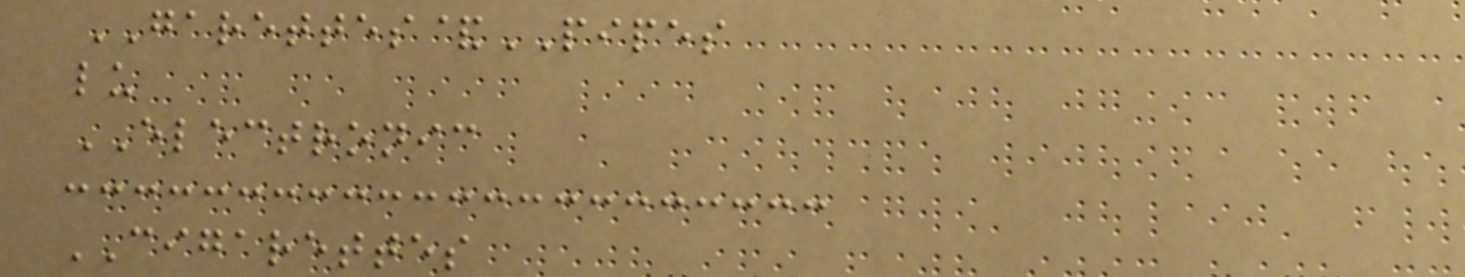GARETTES&PIPES
lu
ELECTRONIC
CIGARETTES
